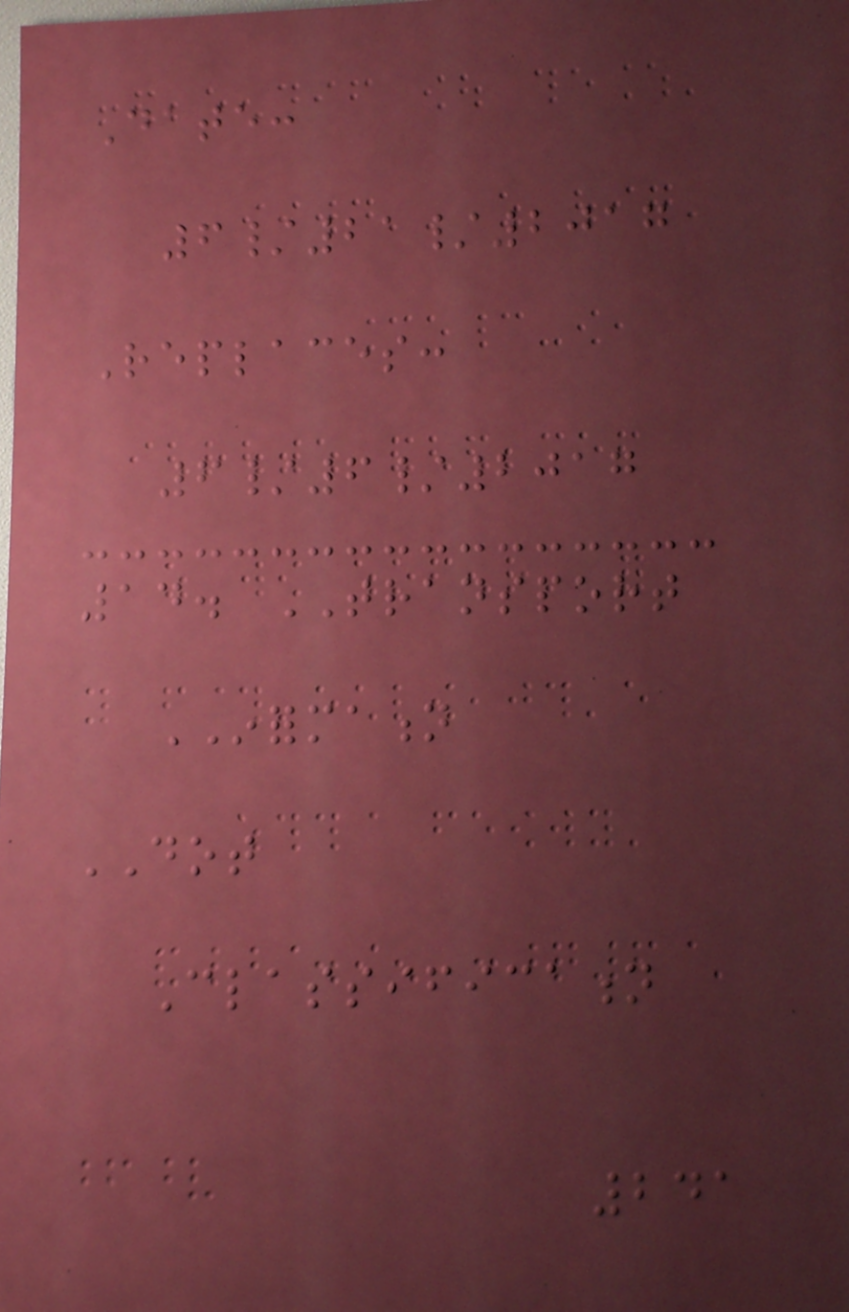Date:
6/21/2017
Replaces:
6/6/2017
14. TRANSPORT
INFORMATION
DOT
Classification
241
